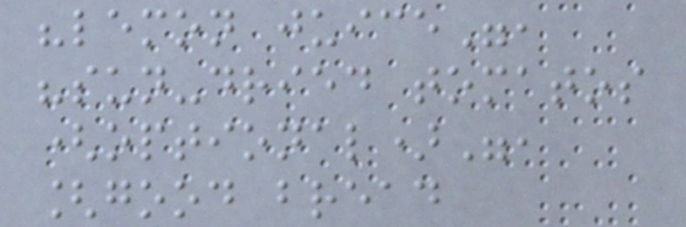"lemon juice",
"sun-dried tomatos
(optional)",
[good bread
